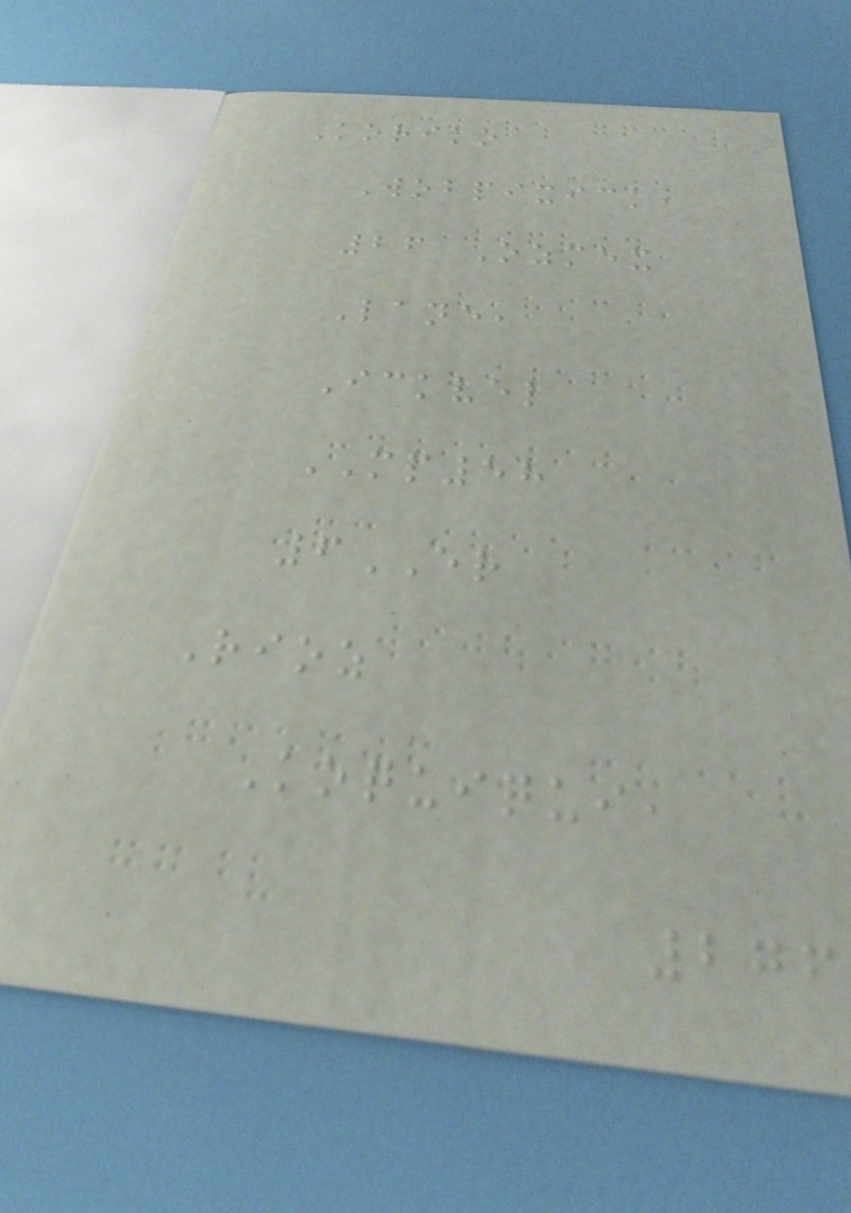Koriko
Wobpixick,
26 Ozmex
Lane,
Ickvel
MP58
6ER
Rioz
Koquiqui,
276
